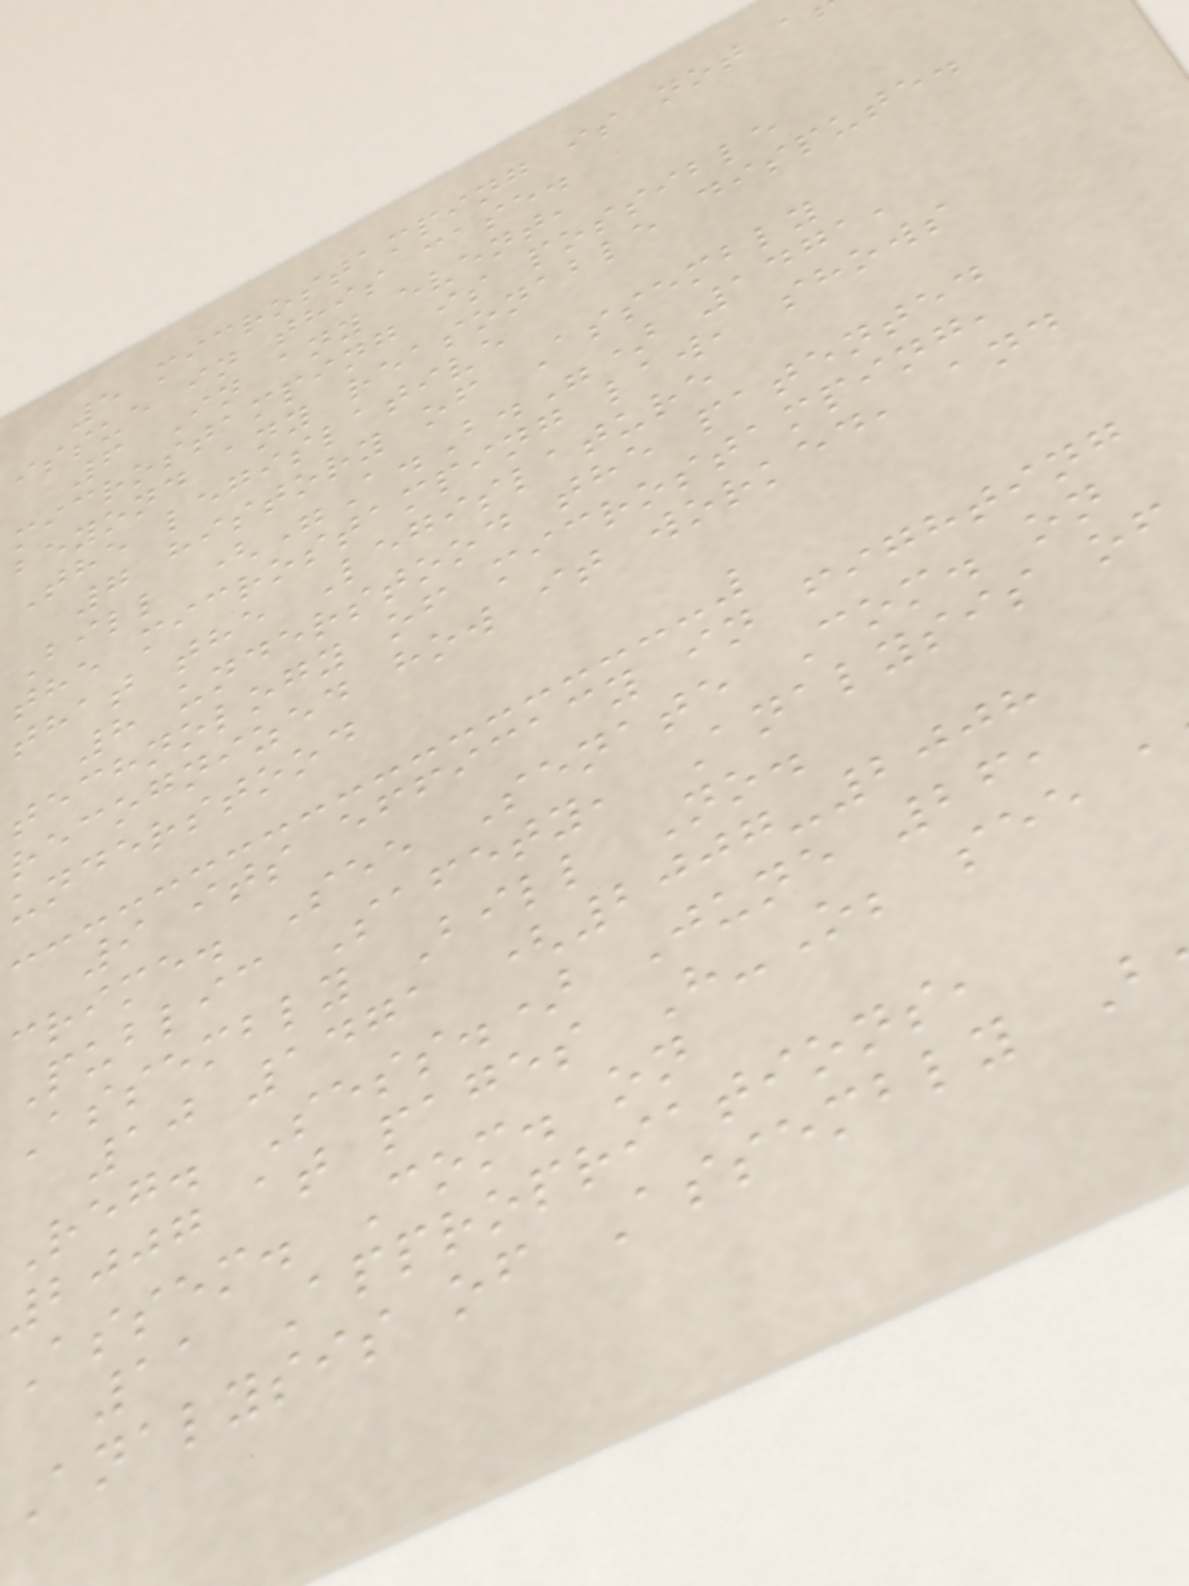5 microstamping is not a
issue in this case.
6 In any event,
microstamping is possible
beyond any reasonable dispute.
The legislative
7 history of Assembly
Bill ("A.B.") 1471,
the microstamping law, shows
that the Legislature
8 understood the patented
technology of microstamping,
recognized how it worked, and
understood
9 its efficacy in fighting
crime. See Senate Com. on
Public Safety, Analysis of
Assembly Bill No.
10 1471 (2007-2008
Reg. Sess.) June 26,
2007 at pages H-O; see a
Assem. Com. on
11 Appropriations,
Analysis of Assembly B
